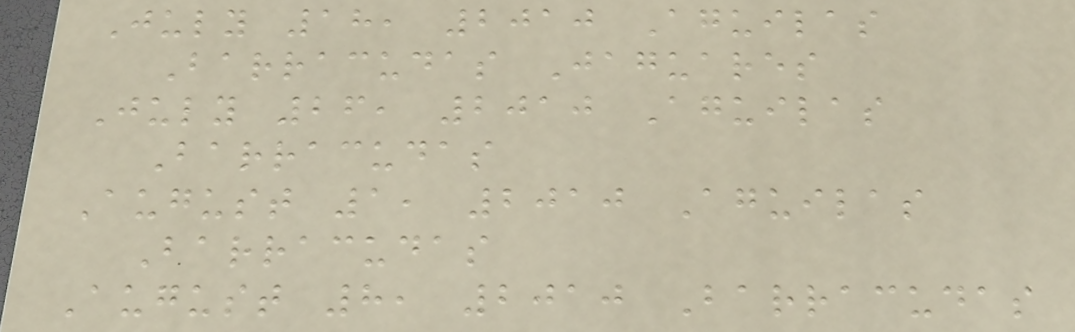July 18, 2010 Aguilas
Barracudas Jaguares
July 26, 2010 Aguilas
Barracudas
August 1, 2010 Aguilas
Barracudas
August 8, 2010 Barracudas
